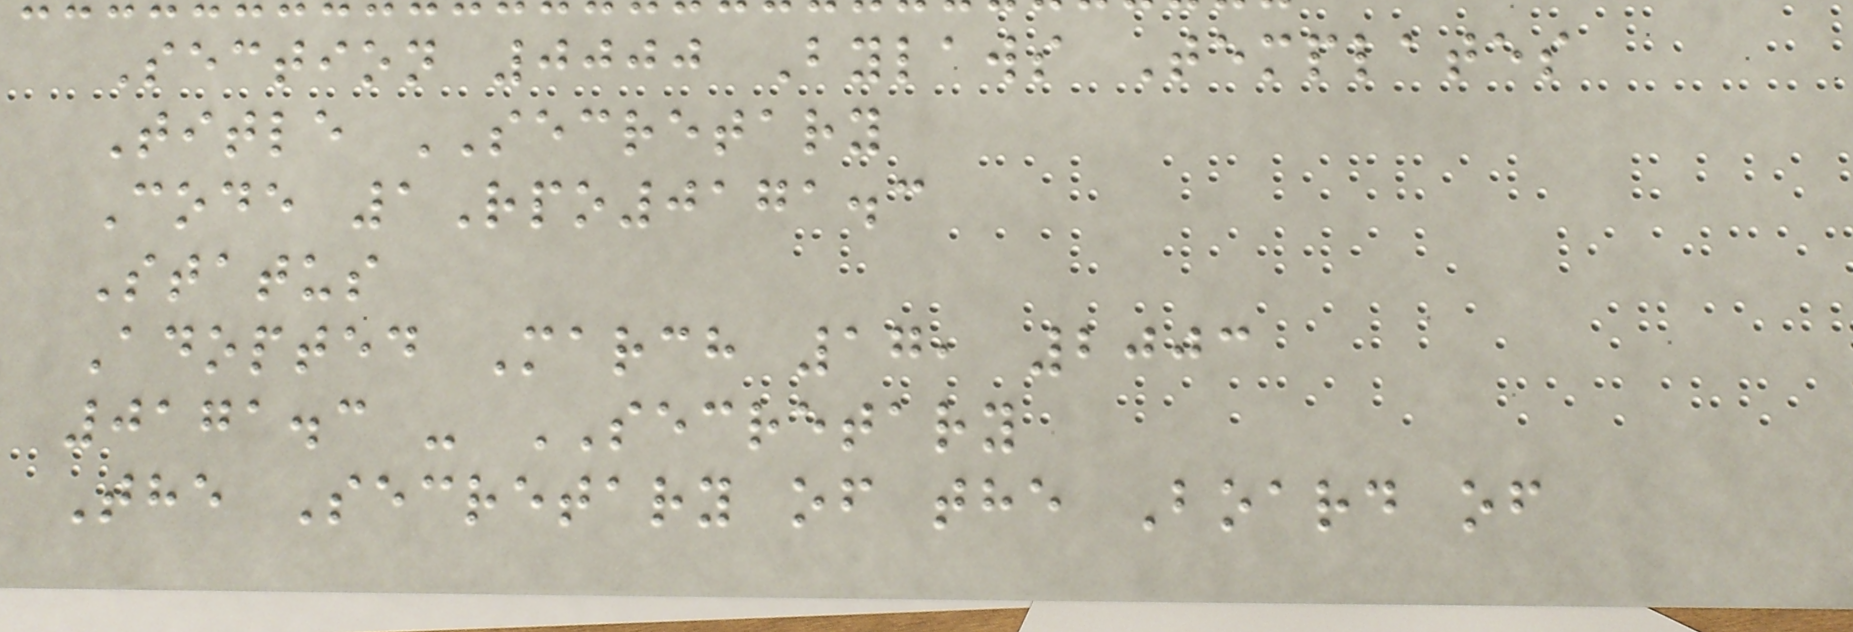Section 0000 Bylaws Templates
Title SECRETARY
Code 1Rpo0171.3
Status
Adopted March 17, 2003
0171.3 - SECRETARY
The Secretary of the Board of
